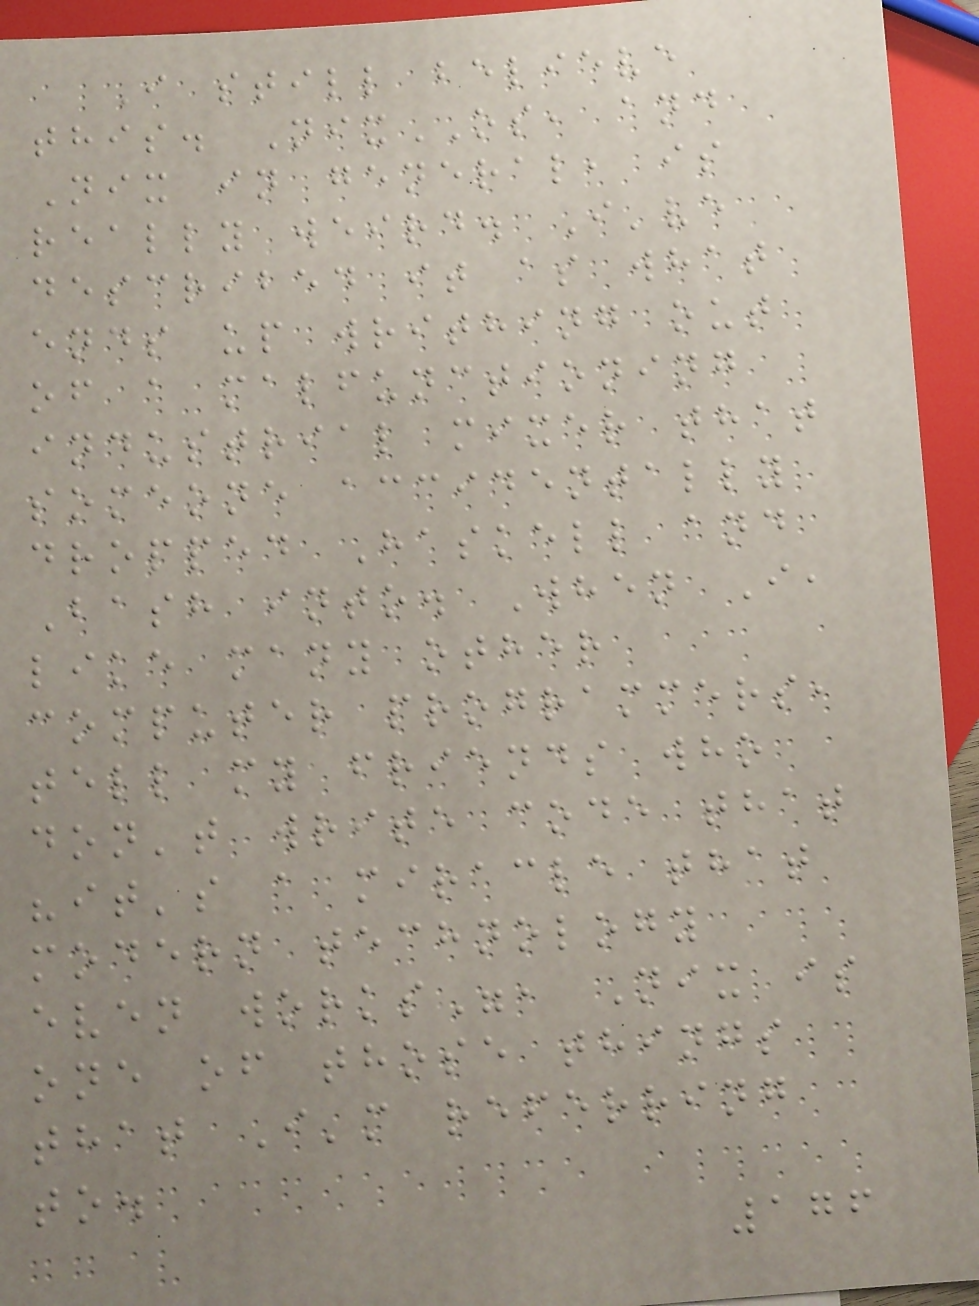I still believe
this. NixOS, and
Nix in general, is
really weird. I've
described it as what
ends up writhing out
of a malfunctioning
industrial mixer that
someone accidentally
dropped Haskell and
Bash into. When I,
like many other
computer programmers,
tell my friends who
don't write code that
"it's a miracle that
modern technology
even works", Nix is
one of those things
that I'm referring
to.
176
